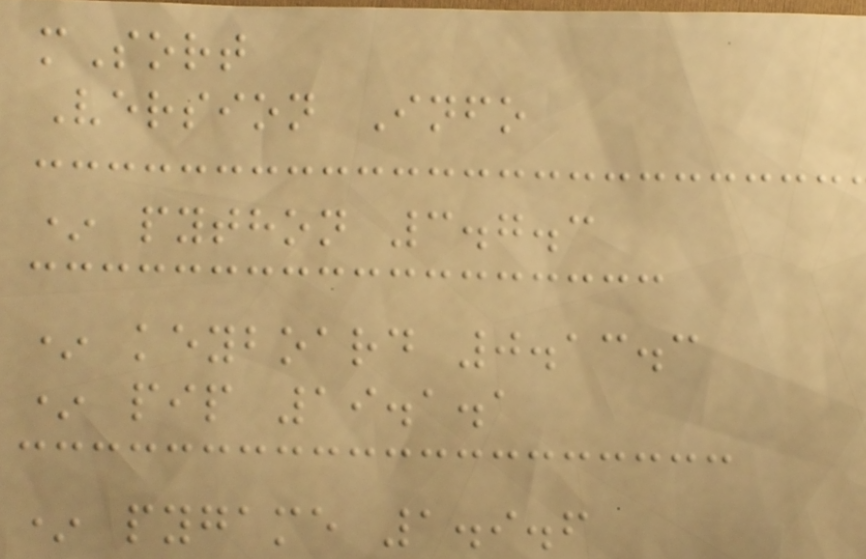mSort
Version Info
* python 3.7.3
* keyboard 0.13.3
* pip 19.1.1
* pygame 1.9.6
